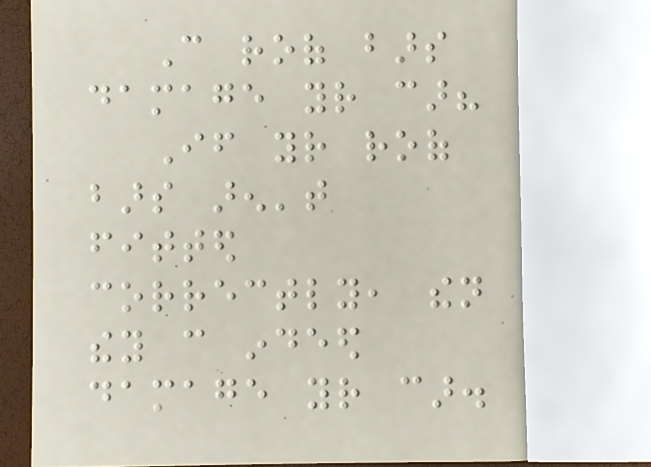Can roof bars
damage your car?
If your roof
bars aren't
fitted
correctly, then
they can indeed
damage your car.
